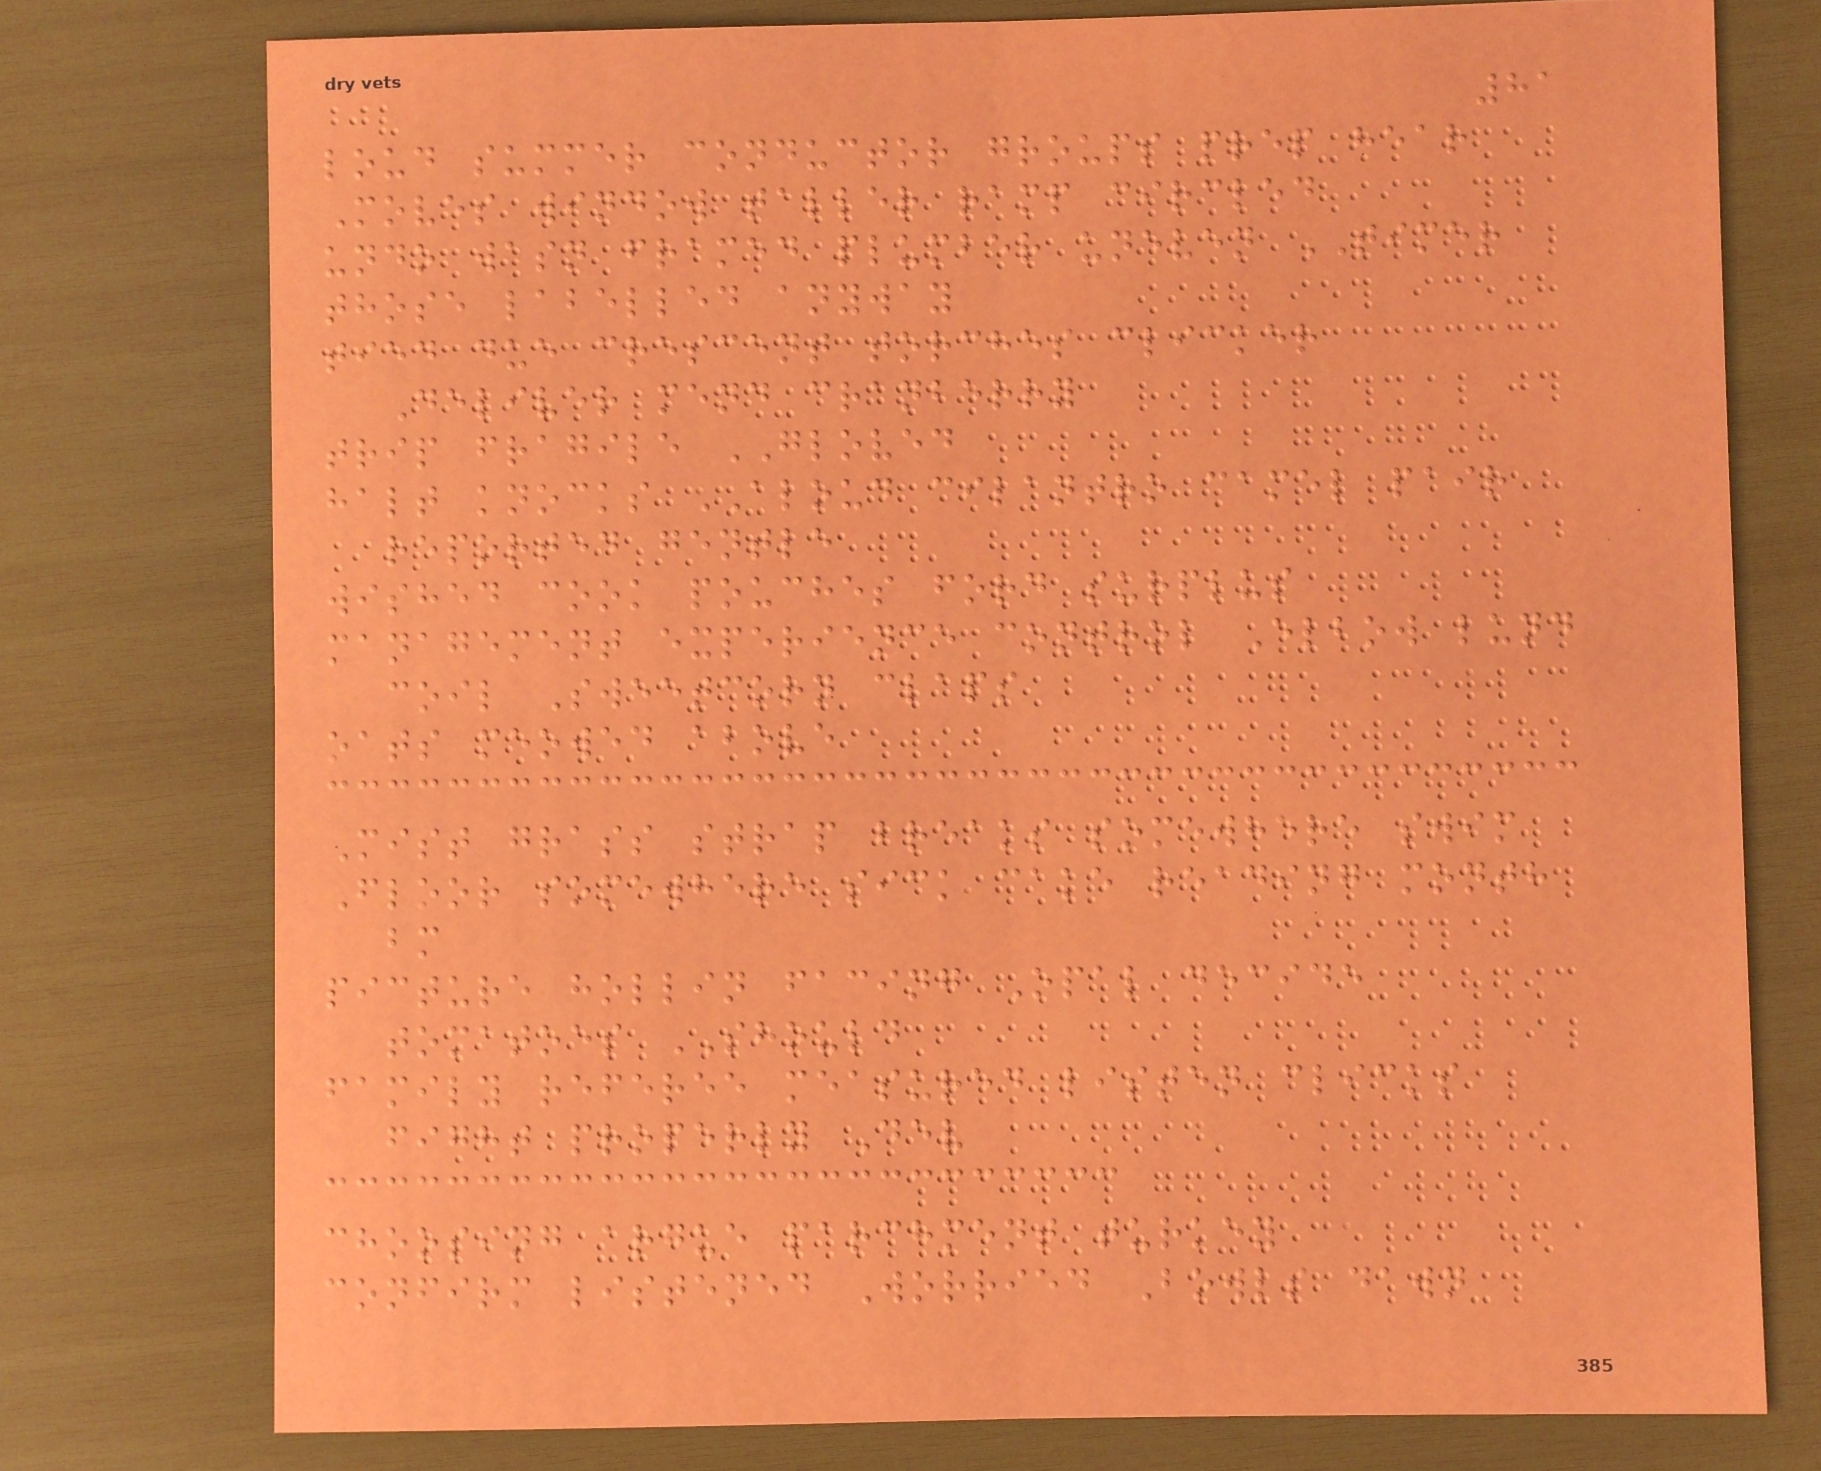81
loud summer conductor groups prep hear
Moves window taller ramp circled
undo wasn framed plumber uneven TIMER
those labelled anyway
tied due crescent torches clicker
Deliver mend cranberry
trip fragile GLOVED
halt knocks ALOUD cilantro camel pair
reported gentle
wished cook pouches ford surplus
management experience control Elbow lund
coil Sweetcorn claps
oats meowed above
Mist grass strap breaks somewhere swim
Floor somewhere sick cake reading month
bm
picture hollin facing Opal decide
tomatoes SHOULD
family referee measured listen clicks
fight properly Dev
choosing argue parchment turkey
confirm listened Worried Bowls dawn
